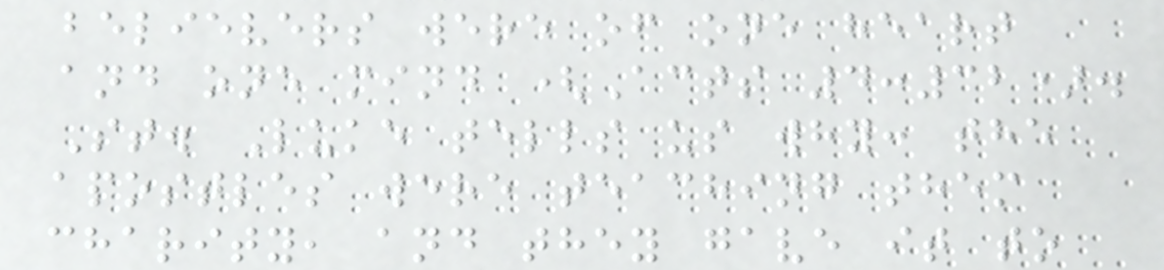believers were of one heart
and one mind (Acts 4:32).
St. Luke tells us why: the
apostles were teaching them
charity, and they gave it to
